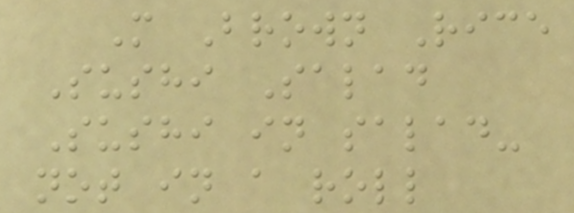M Brown Rice
Sushi Salad
Sushi in salad-
not in a roll
